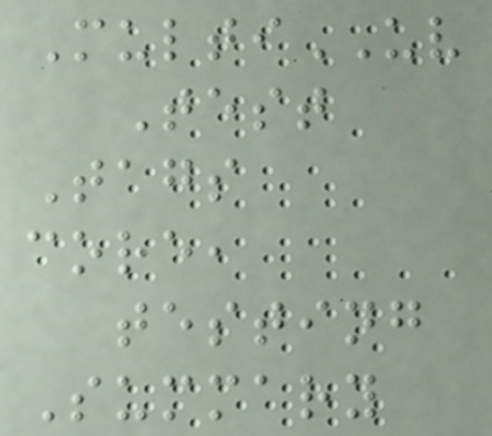MultiUV
Test
Tags
core,
testing
Summary
